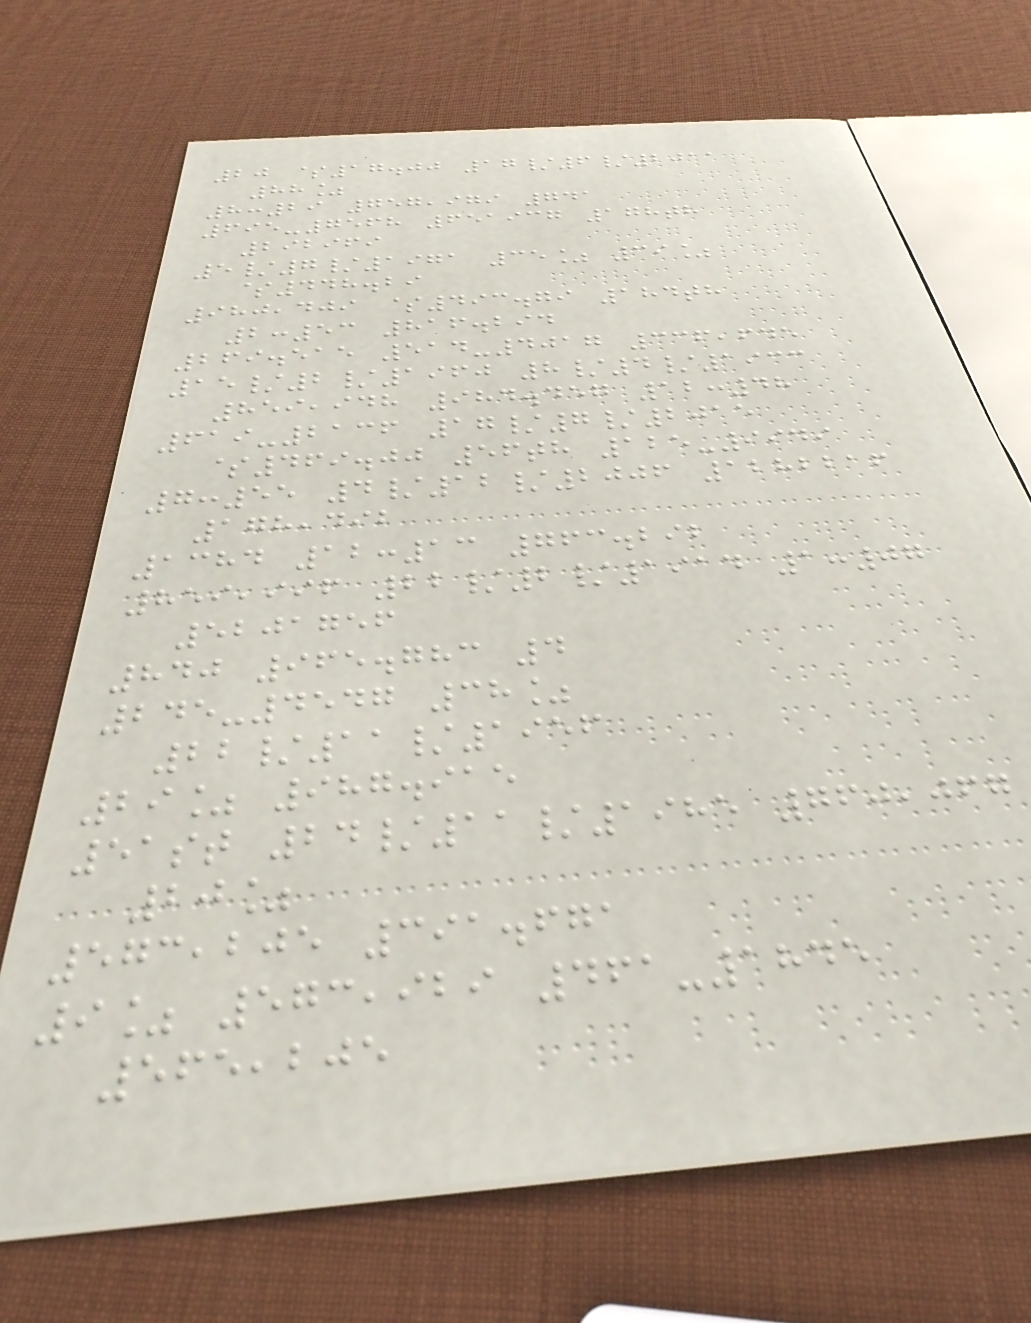20 $17.00 17/6/2011
88%
8:29 757,979 741
695-7568 651937 178th
292969
5/7/1971 35% 39%
$448.29
980,409 $493.79 184th
2:53 816.294
269.515 514-4017 336,645
15/2/1960 8/4/1933
859,948 984.457 12:48
619-2136 17/7/2015
$469.00 56th 125-9949
7:55 4/12/2006 1282216
178,492
1384 12:13 763.292
859,996 22/2/1914 1:07
5201756
840 965.783 4
245-4547 38%
22/11/1956
29% 987.915
51st 24/11/1985 760,067
20%
573,205 391.671
9% 573,929 461-1845
565,205
